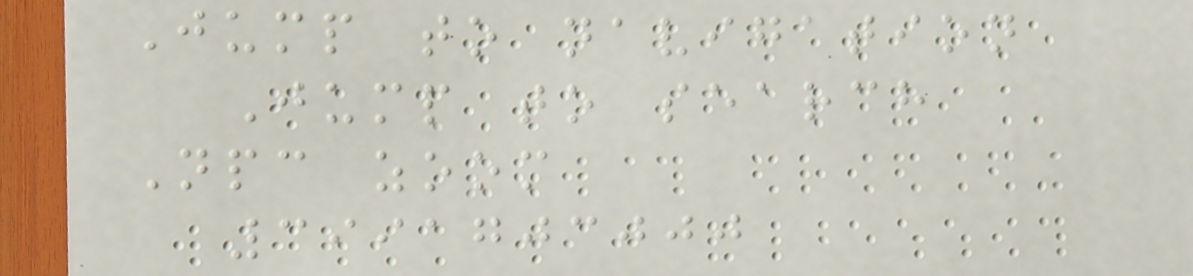Jump to navigation
Jump to search
Npc zoom
3991703000
